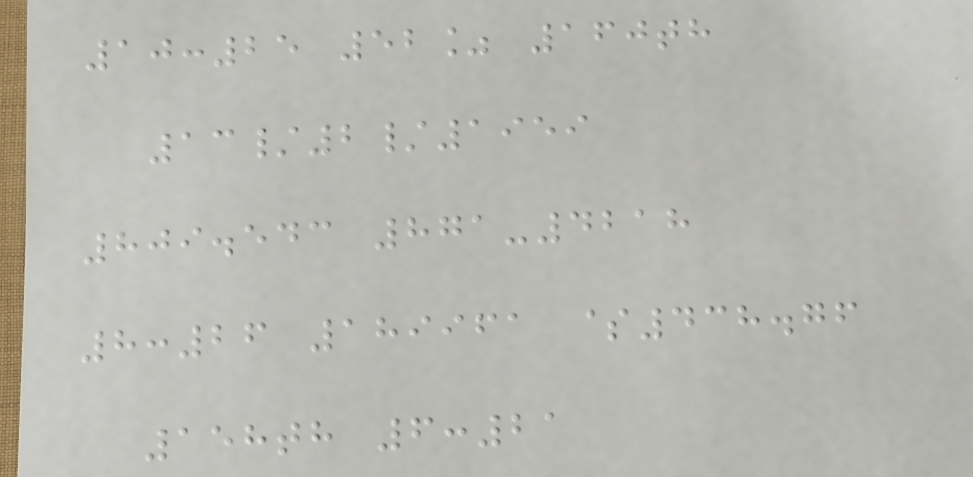10:25 52% 160th
13/2/1959
809.543 871-4218
8:26 189961 $438.76
158th 6:21
